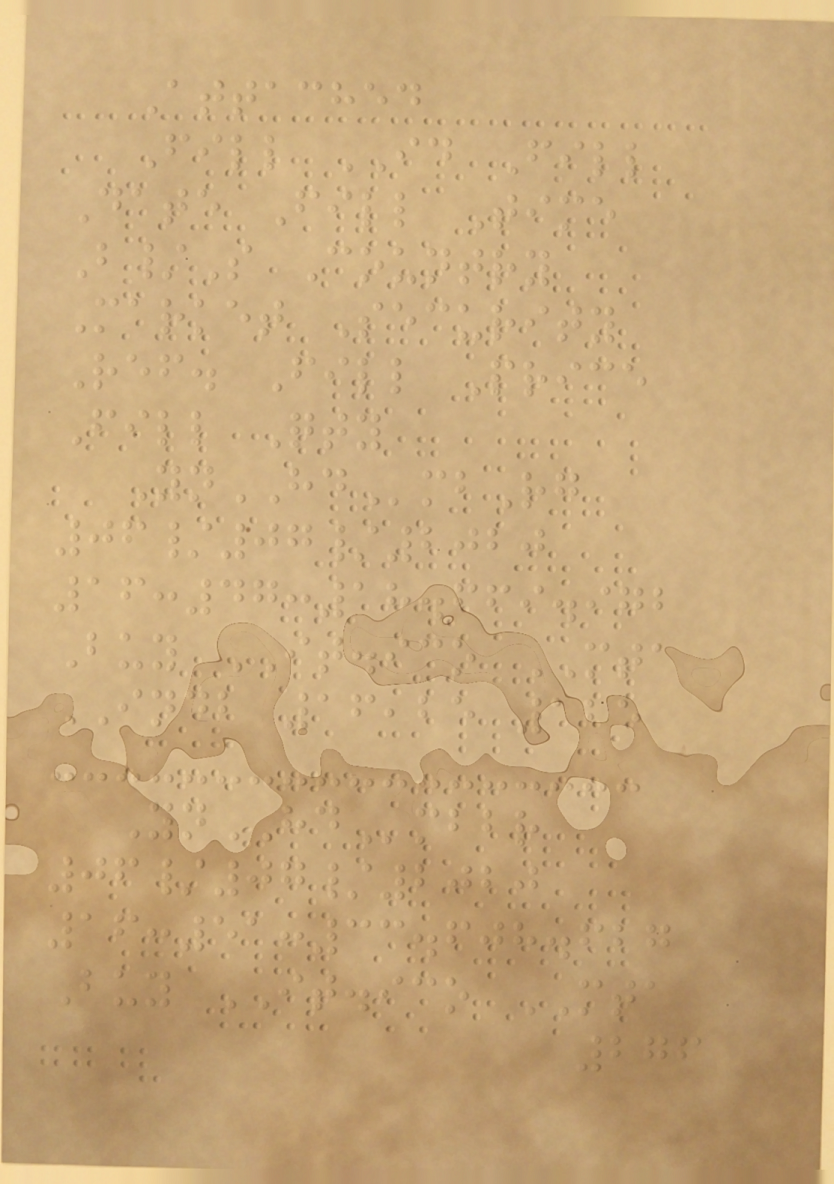Attached
Fill ID Fill
Date Fill Time
B/S Country
Market Security
Ref. Fill Price
Fill Qty
YnHDmbRg
06/07/2020
16:47:18.669.972
Buy IT.ico MTA
INDB 16,25 125
YnHDmbbr
06/07/2020
16:51:33.608.627
Buy IT.ico MTA
276
